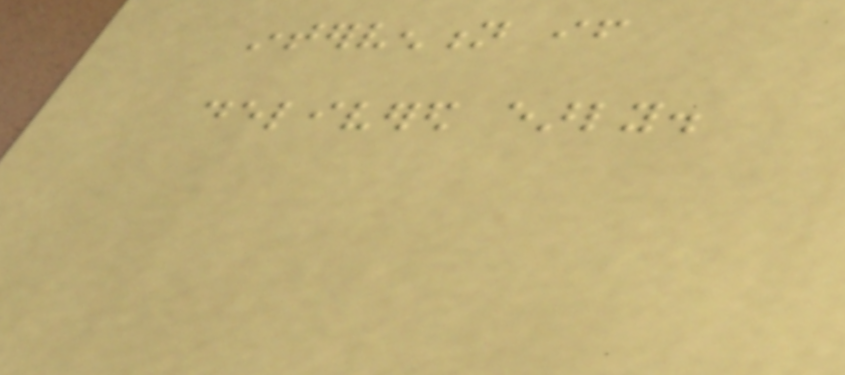intervention if
delivered early.
